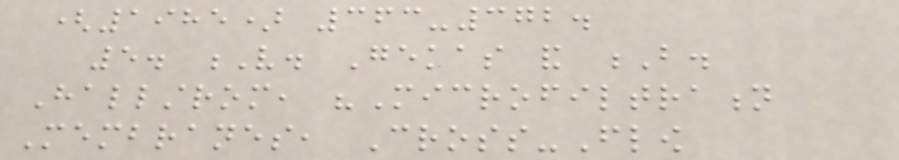(1985) 363-372.
5. V. Gekas and B.
Hallstrom, "Microfiltration
Membranes, Cross-Flow
